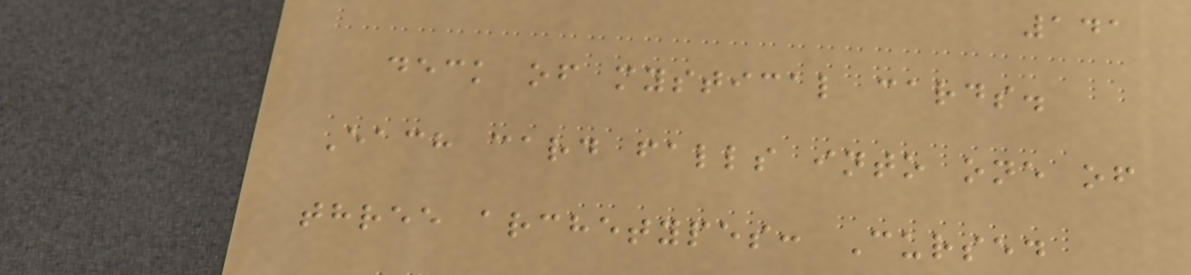141
deck of mystical cards.
Each card falls into one of
three archetypes: Cursed
